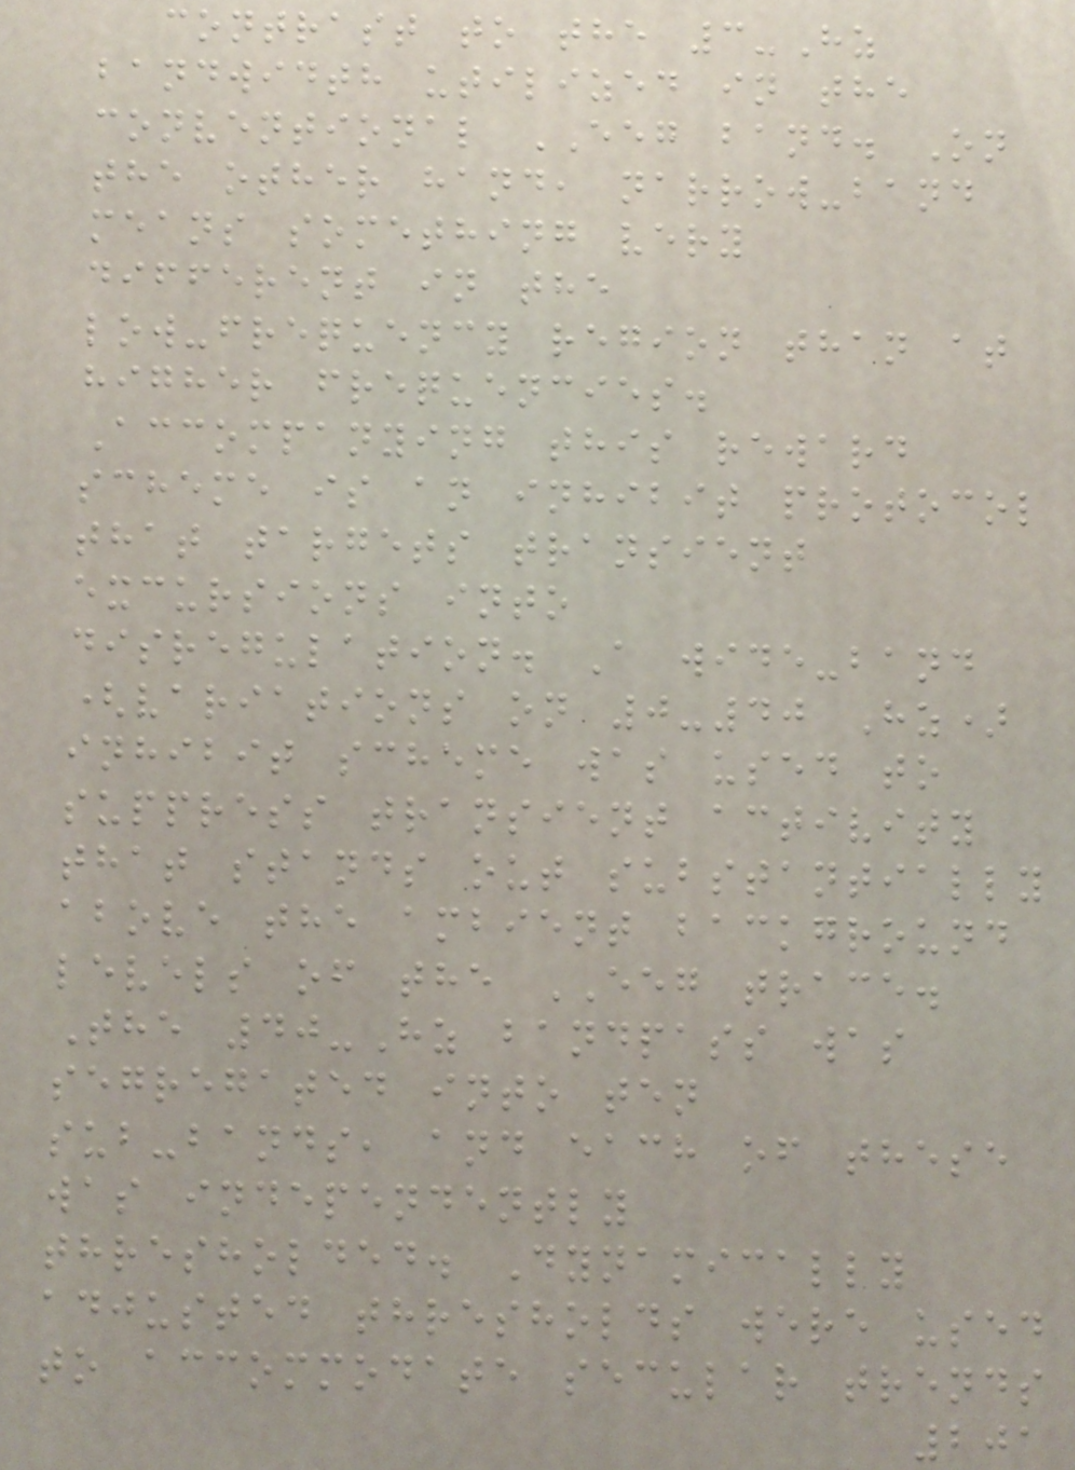contrast to the 3-Hz
bandwidth utilized in the
conventional EEG band. On
the other hand, narrow-band
means something very
different in the
low-frequency region than at
higher frequencies.
Accompanying this reward
scheme is an inhibit protocol
that targets transient
excursions into
disregulation. A wide-band
(variations on 0-40 Hz)
inhibit scheme was used to
suppress transient activity
that stands out substantially
above the ambient background
levels of the EEG trace.
The 40-Hz bandpass was
segregated into ten
sub-bands, and each of these
was independently
thresholded. Dynamically
adjusted thresholds were used
to accommodate secular trends
201
